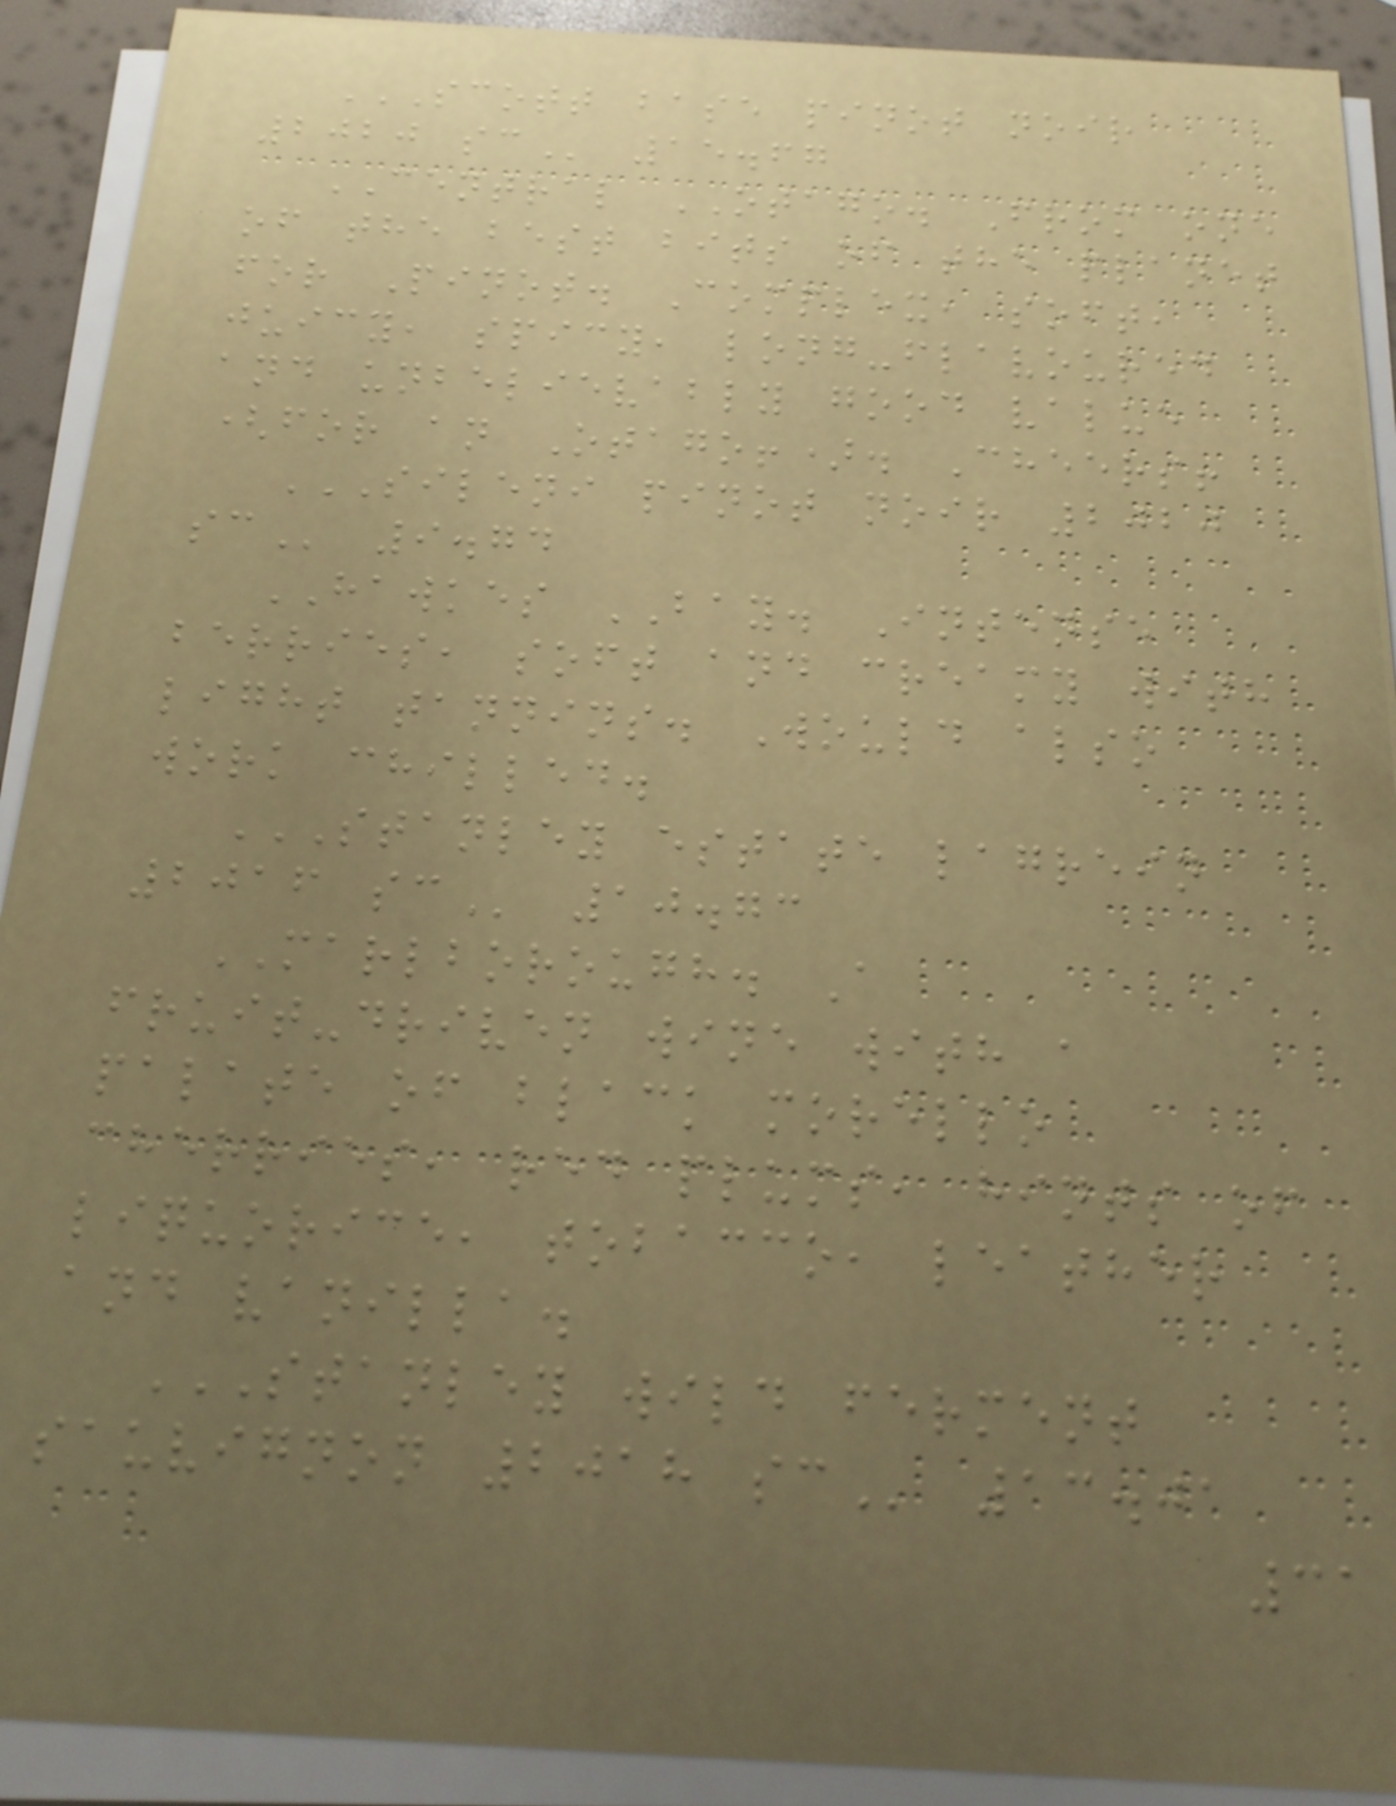SCOTT BASE PINOT NOIR
2020 SC 15.67
CENTRAL OTAGO. From one
of the best bits of the planet
for Pinot. Complex, soft,
juicy, spicy, long-flavoured
and unbelievably good value
(for an Otago!). Cheers!
SILENI PINOT NOIR 2020
SC 9.74
HAWKES BAY. Intense
berries, soft and creamy with
light tannins. Would also
work chilled.
STANLEY ESTATE LAGREIN
2016 SC 10.73
MARLBOROUGH. A
fruit-driven wine with a
palate of black morello
cherries, red plums, hints of
liquorice, tobacco, leather
and vanilla.
STANLEY WILD FERMENT
SAUVIGNON 2018 SC 13.01
31
